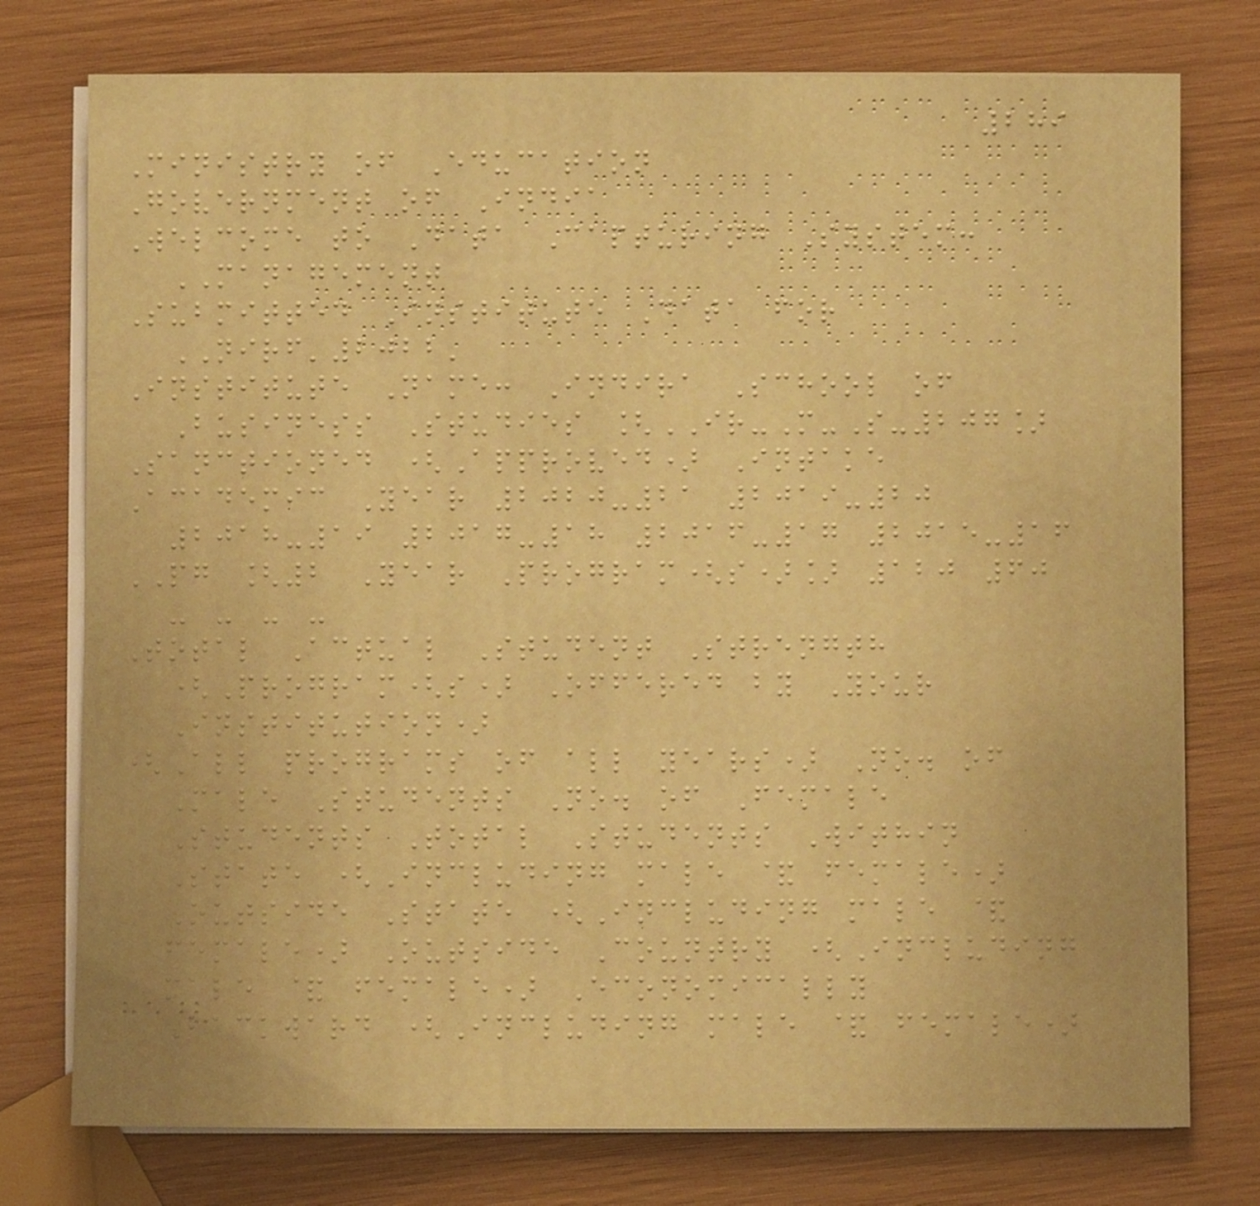289
Ministry of Education
Government of India
Welcome to Data Capturing System:
MANAGEMENT
Submitted Institute Data for
NIRF'2022'
Institute Name: Indira School of
Business Studies [IR-M-S-207]
Sanctioned (Approved) Intake
Academic Year 2020-21 2019-20
2018-19 2017-18 2016-17 2015-16
PG [2 Year Program(s)] 120 60
- - - -
Total Actual Student Strength
(Program(s) Offered by Your
Institution)
(All programs of all years) No. of
Male Students No. of Female
Students Total Students Within
State (Including male & female)
Outside State (Including male &
female) Outside Country (Including
male & female) Economically
Backward (Including male & female)
